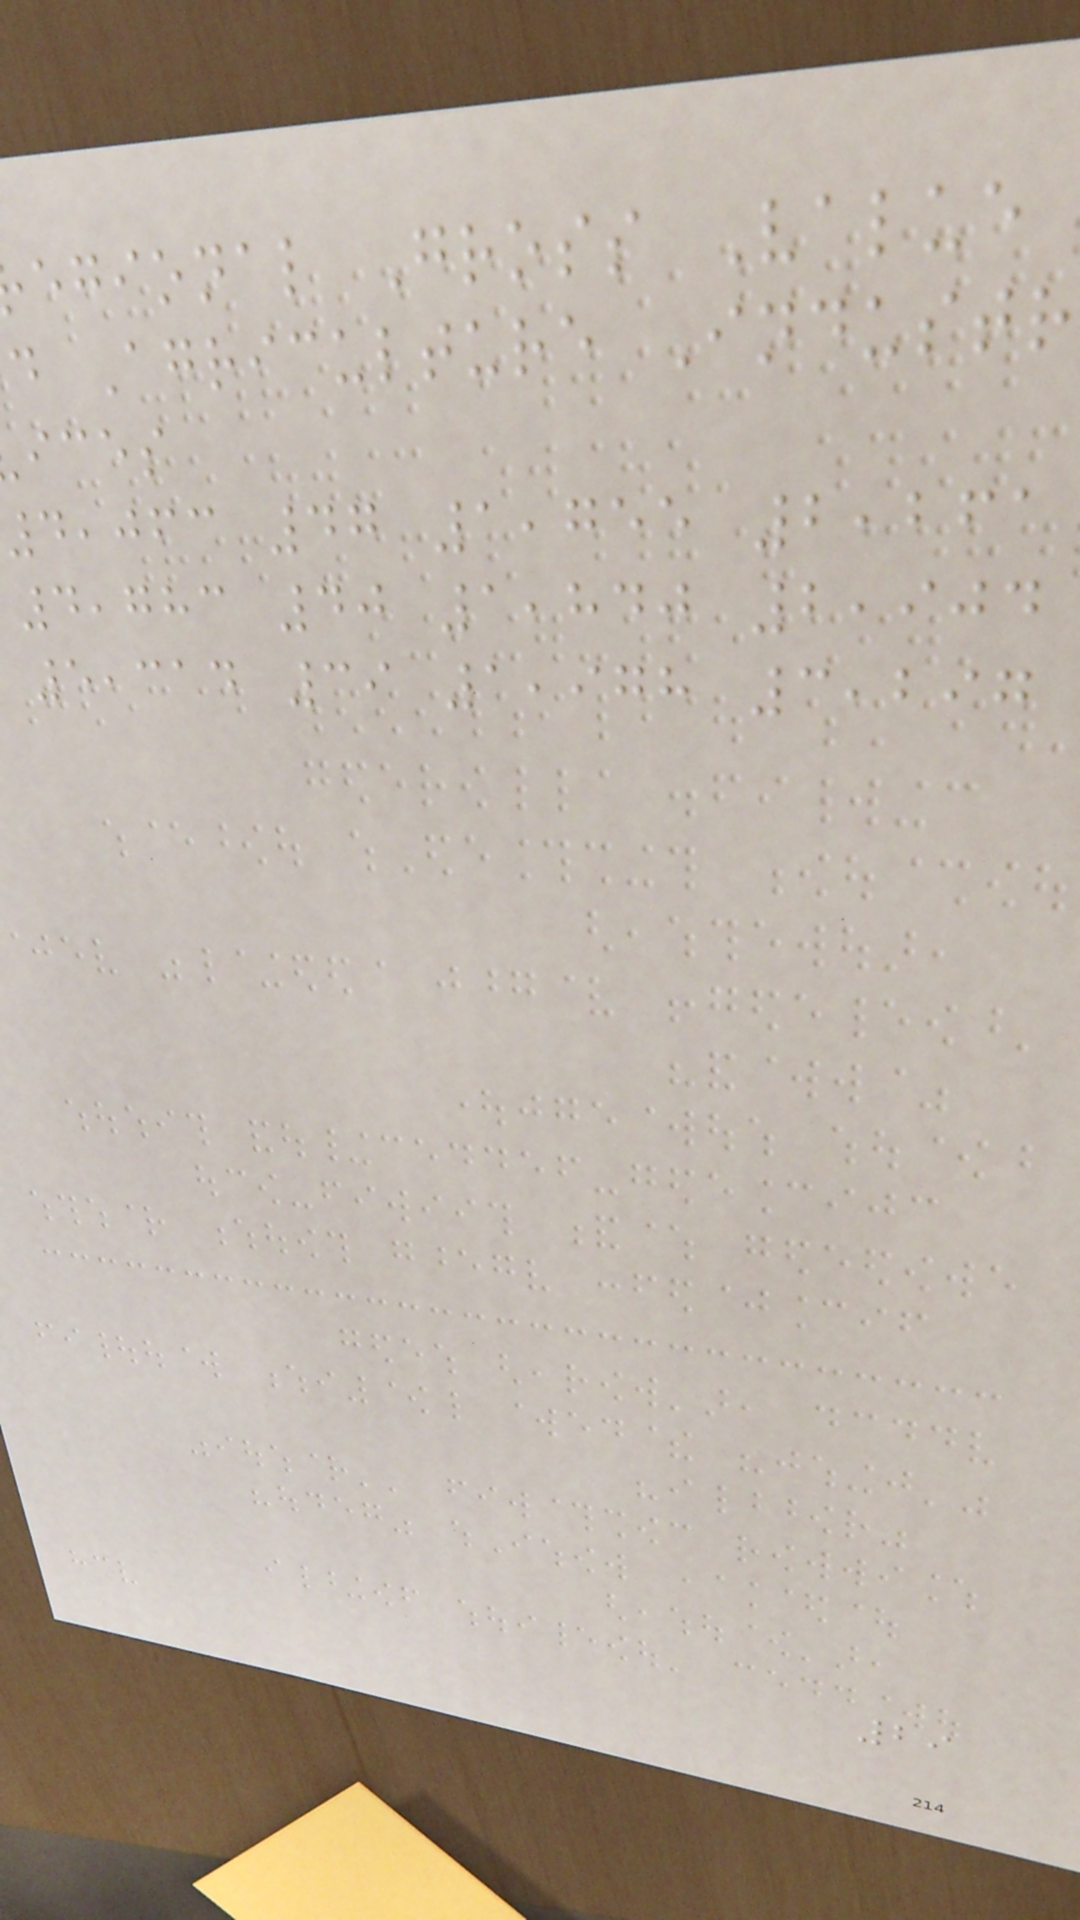egional Gross Value
d Agriculture Industr
ices
4,063 47 1,755 2,261
4,783 40 1,840 2,904
5,314 39 1,978 3,297
29
